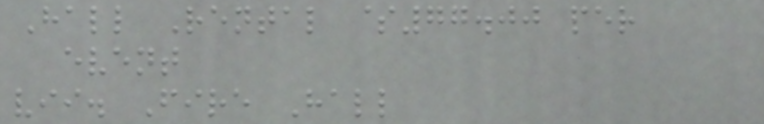Hall Rental $77.00 per
event
vii. Fire Hall
